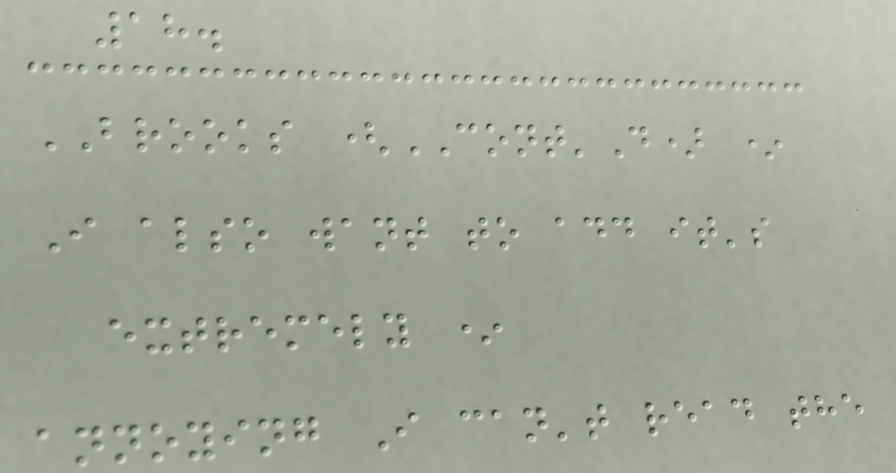18.
BROOKS (CONT'D) *
I also want to add it's
extremely *
annoying I can't read the
